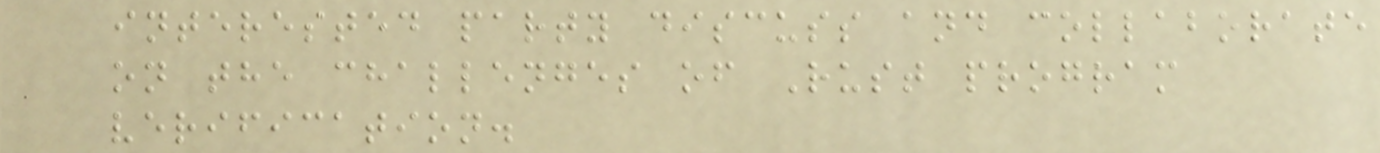interested party discuss and collaborate
on the challenges of Rust program
verification.
